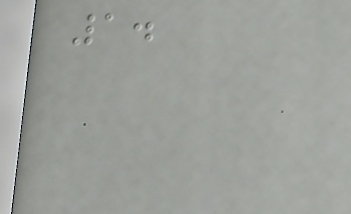1.
